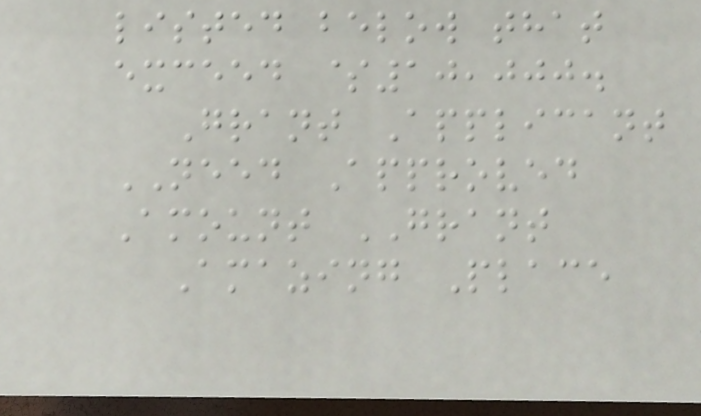listed below that
exceed $10,000.
Grant Applicant
NEED Approved
Amount GRANT
Amazing Place
